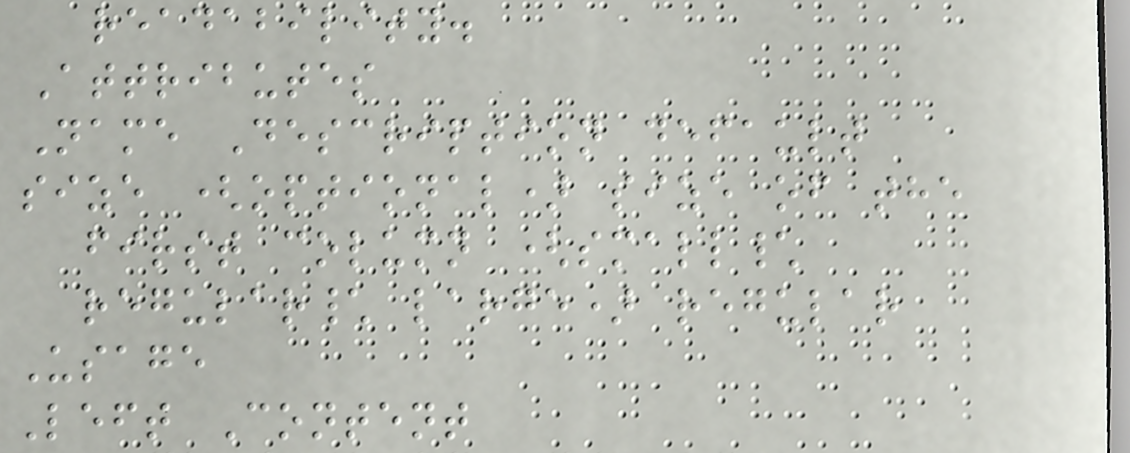readability.
Attributes
Name Description default
size (optional) size of the
first column (small\
regular\ large) regular
Usage
Left Content
